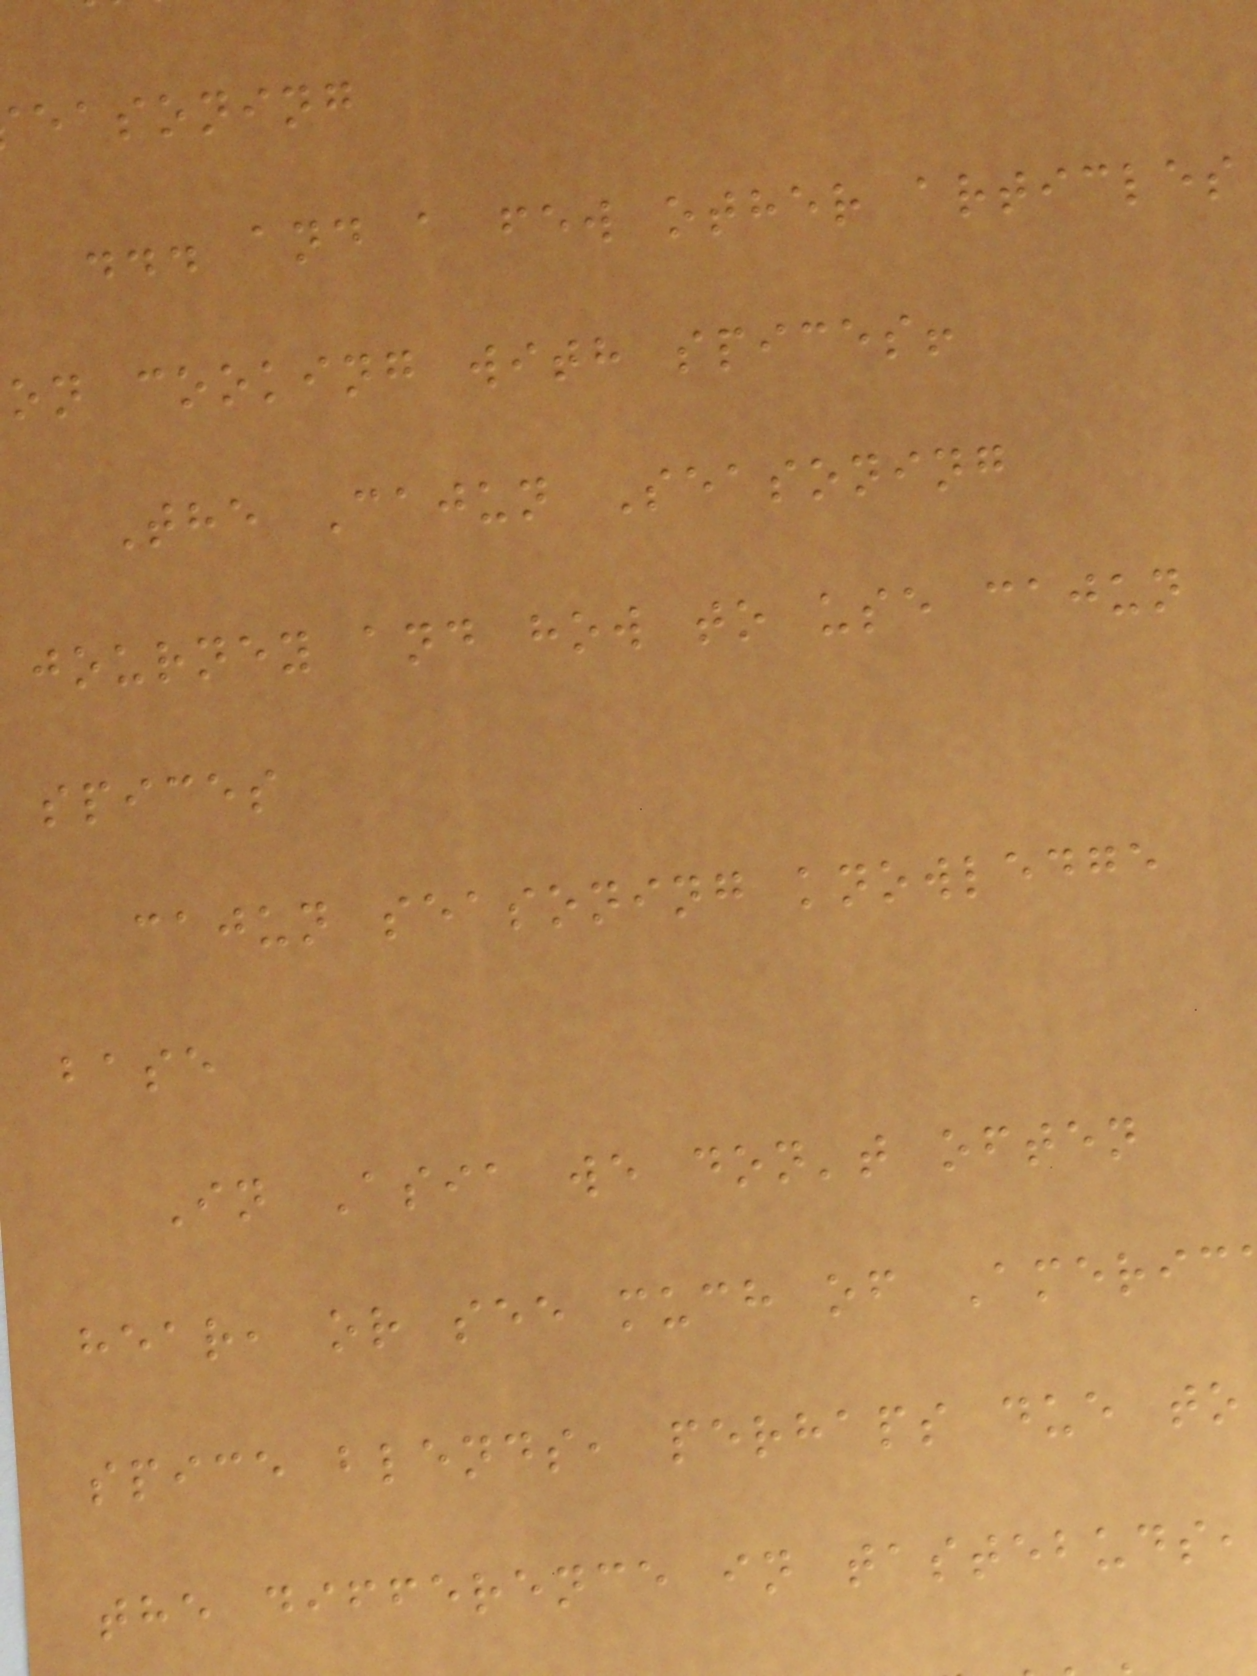easoning
... and a few other articles
on cooking with spices!
The Cajun Seasoning
journey and how to use cajun
spices
cajun seasoning knowledge
base
In Asia we don't often
hear, or see much of Americ
spice blends, perhaps due to
the difference in tastebuds,
